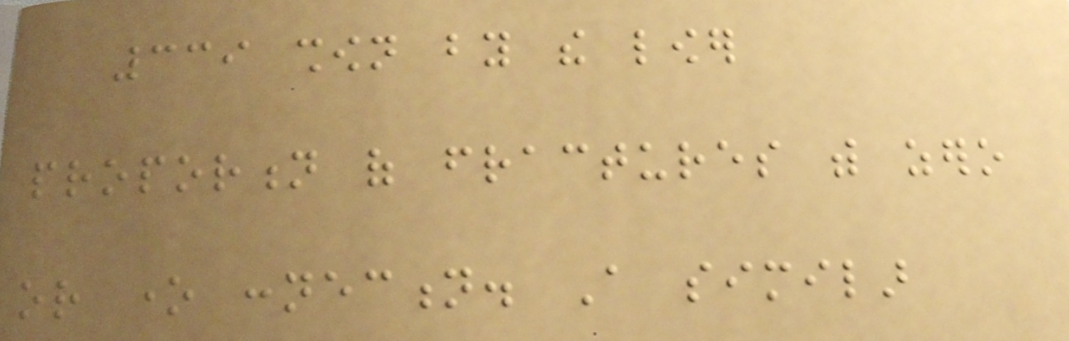339 shown by the lower
proportion of fractures with zero
or one connection. A similar
